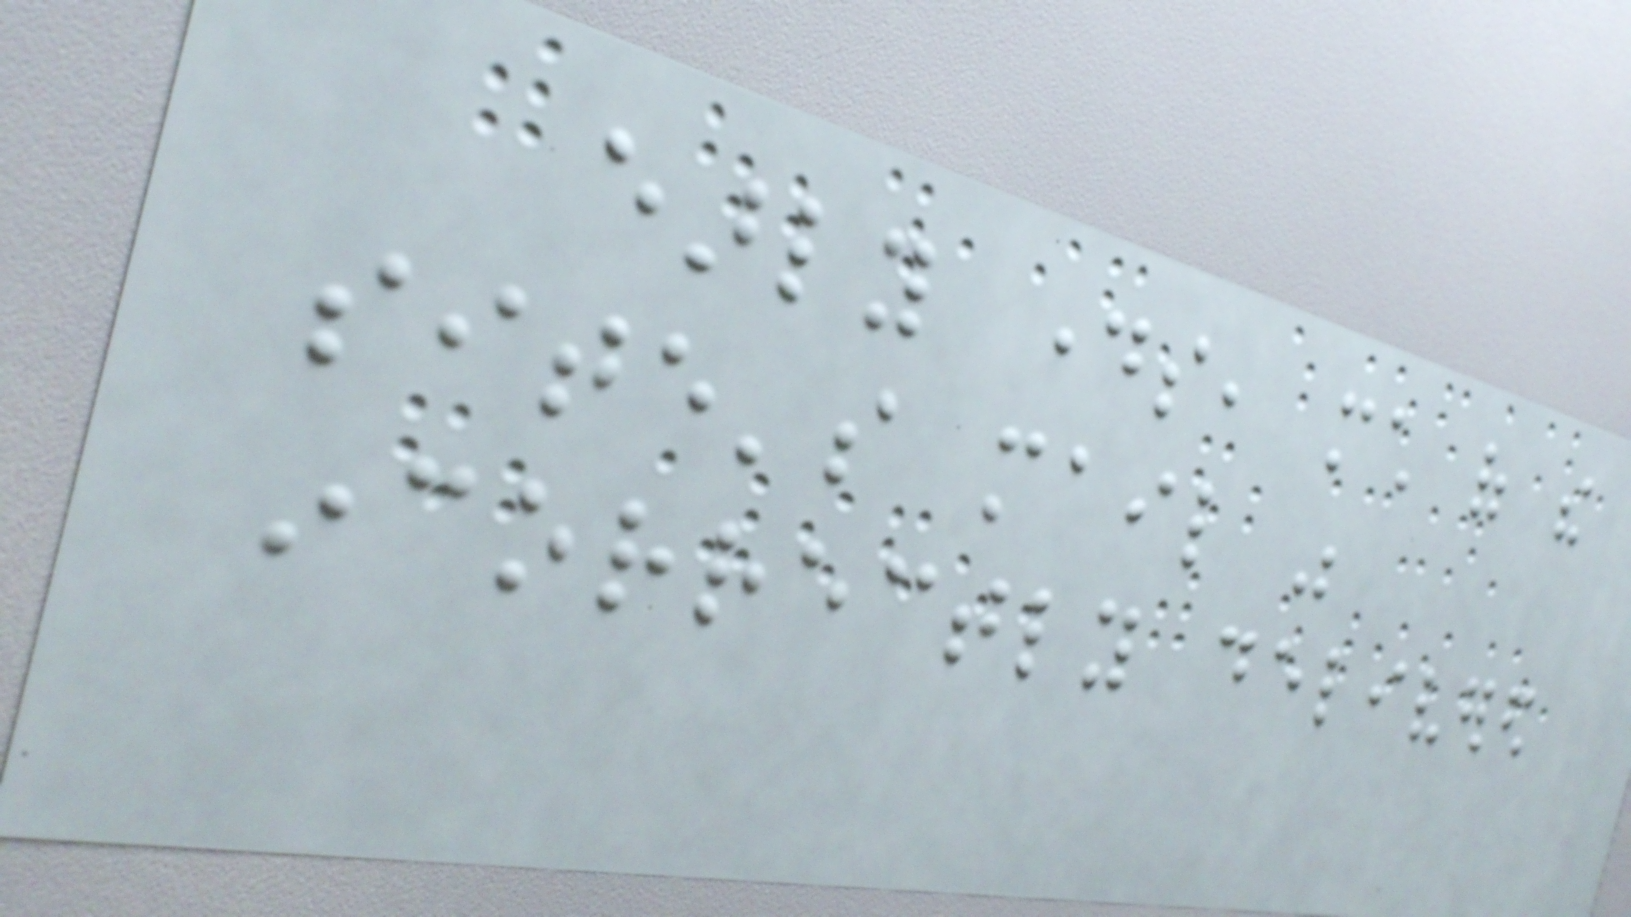early days, much of the
site's mail was
incorrectly delivered
